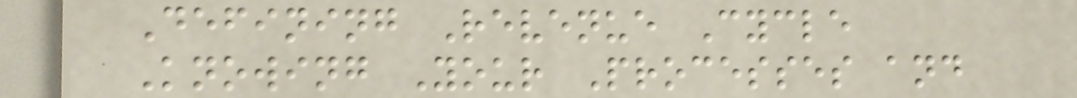Defining Revenue Cycle
Knowing Your Processes and
